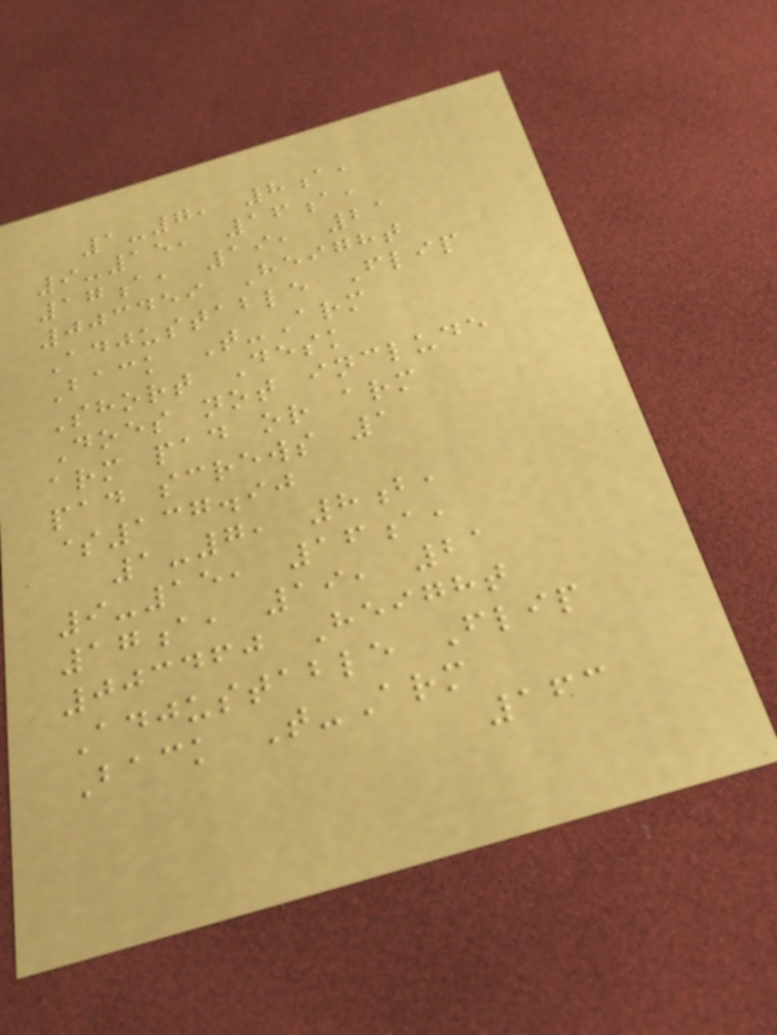1-7, 8a,
9-15, 16a,
17a, 19, 21
003459 Height
Adjustable Flip
Back T-Arm
Short Desk
Does not include
arm pad or arm
pad screws 1
$137.90
1-7, 8b,
9-15, 16a,
17a, 19, 21
003460 Height
Adjustable Flip
Back T-Arm
163
